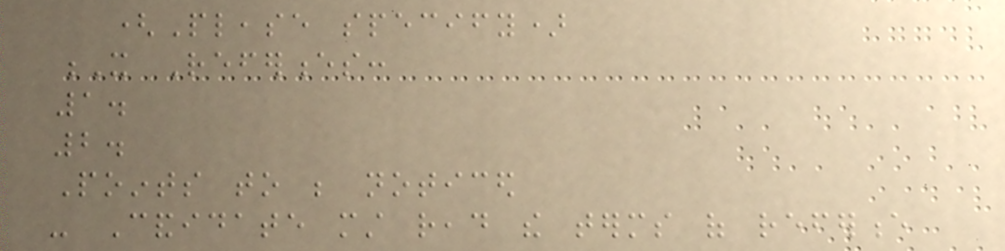(Please specify)
X References:
1.
2.
Points to be noticed
- Candidate must read the terms of reference
